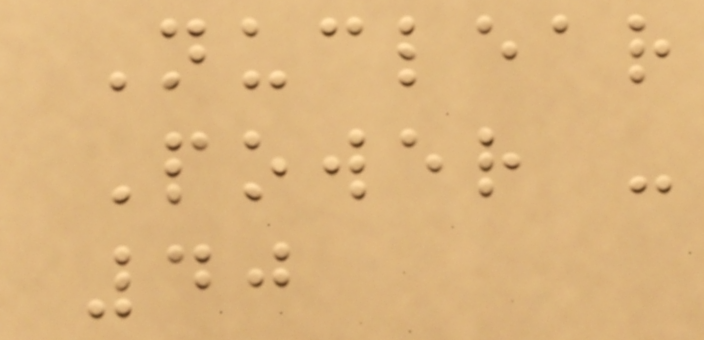Nuclear
Power -
40
